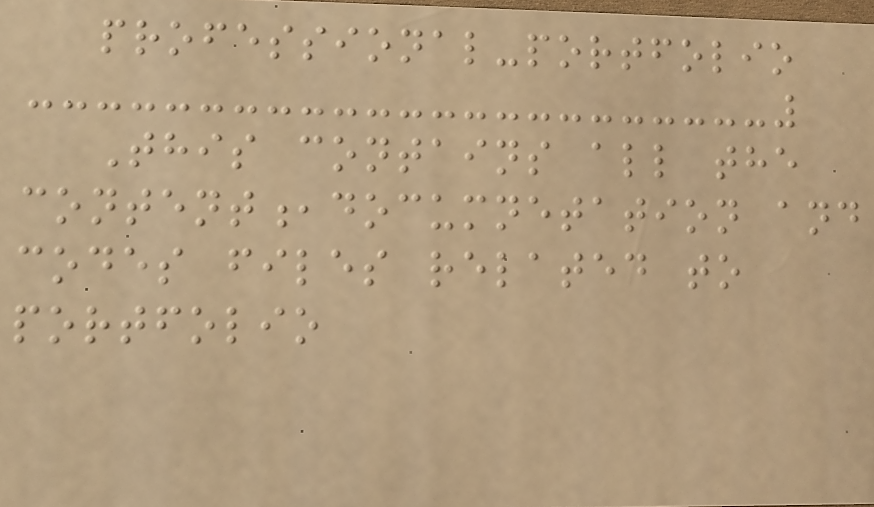professional-portfolio
This contains all the
content,documnetation and
codes files related to
portfolio
